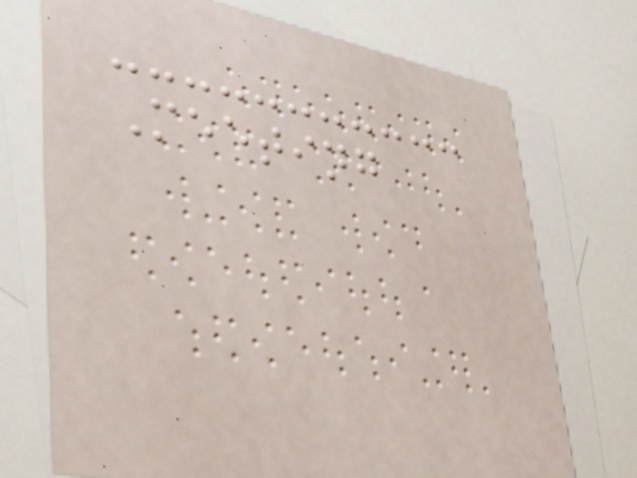Meeting
